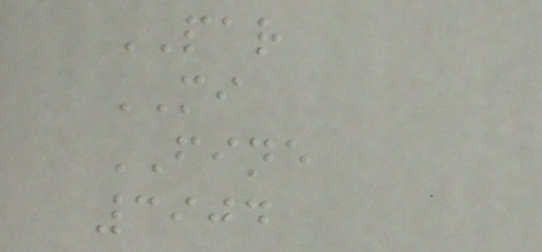PAR
MI
FINE
3904
